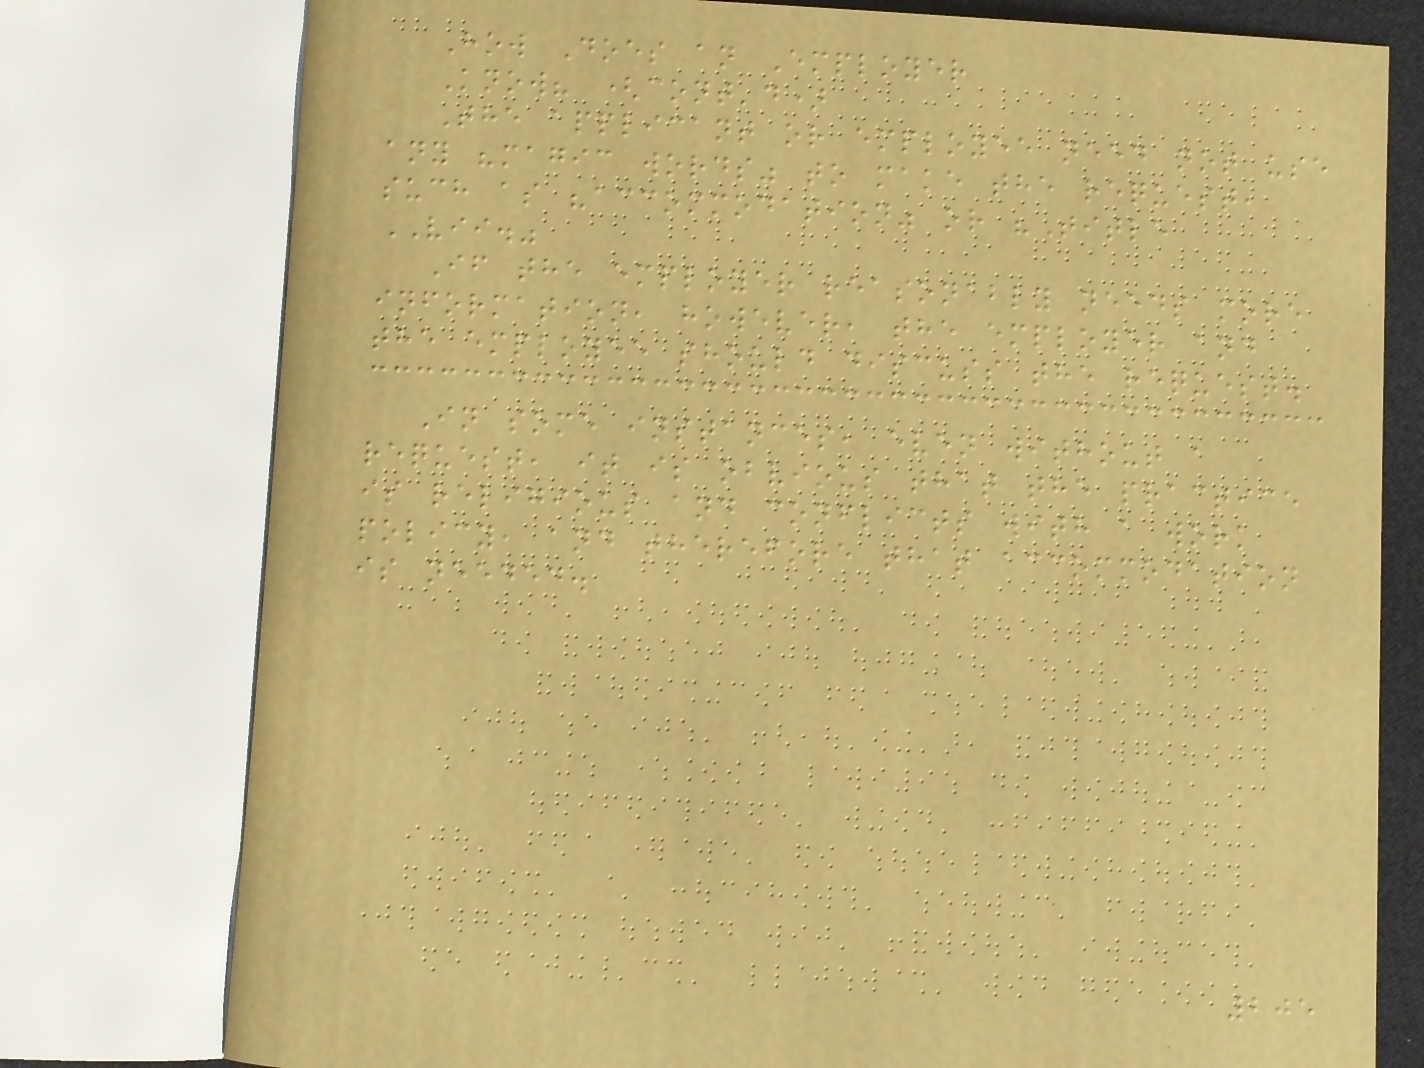How Does an Employer
Know? (cont'd)
The applicant or employee need not use
any "magic words" to make the request,
such as "accommodation" or "Title
VII."
If the employer reasonably needs more
information, however, the employer and
the employee should discuss the request.
In some instances, even without a
request, it is obvious that the practice
is religious and conflicts with a work
policy, and therefore that accommodation
is needed.
205
